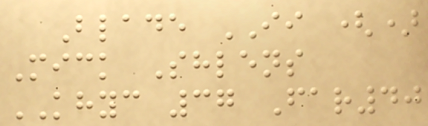Blade II ()
Mick Shlens
KHYC 37 Far40
